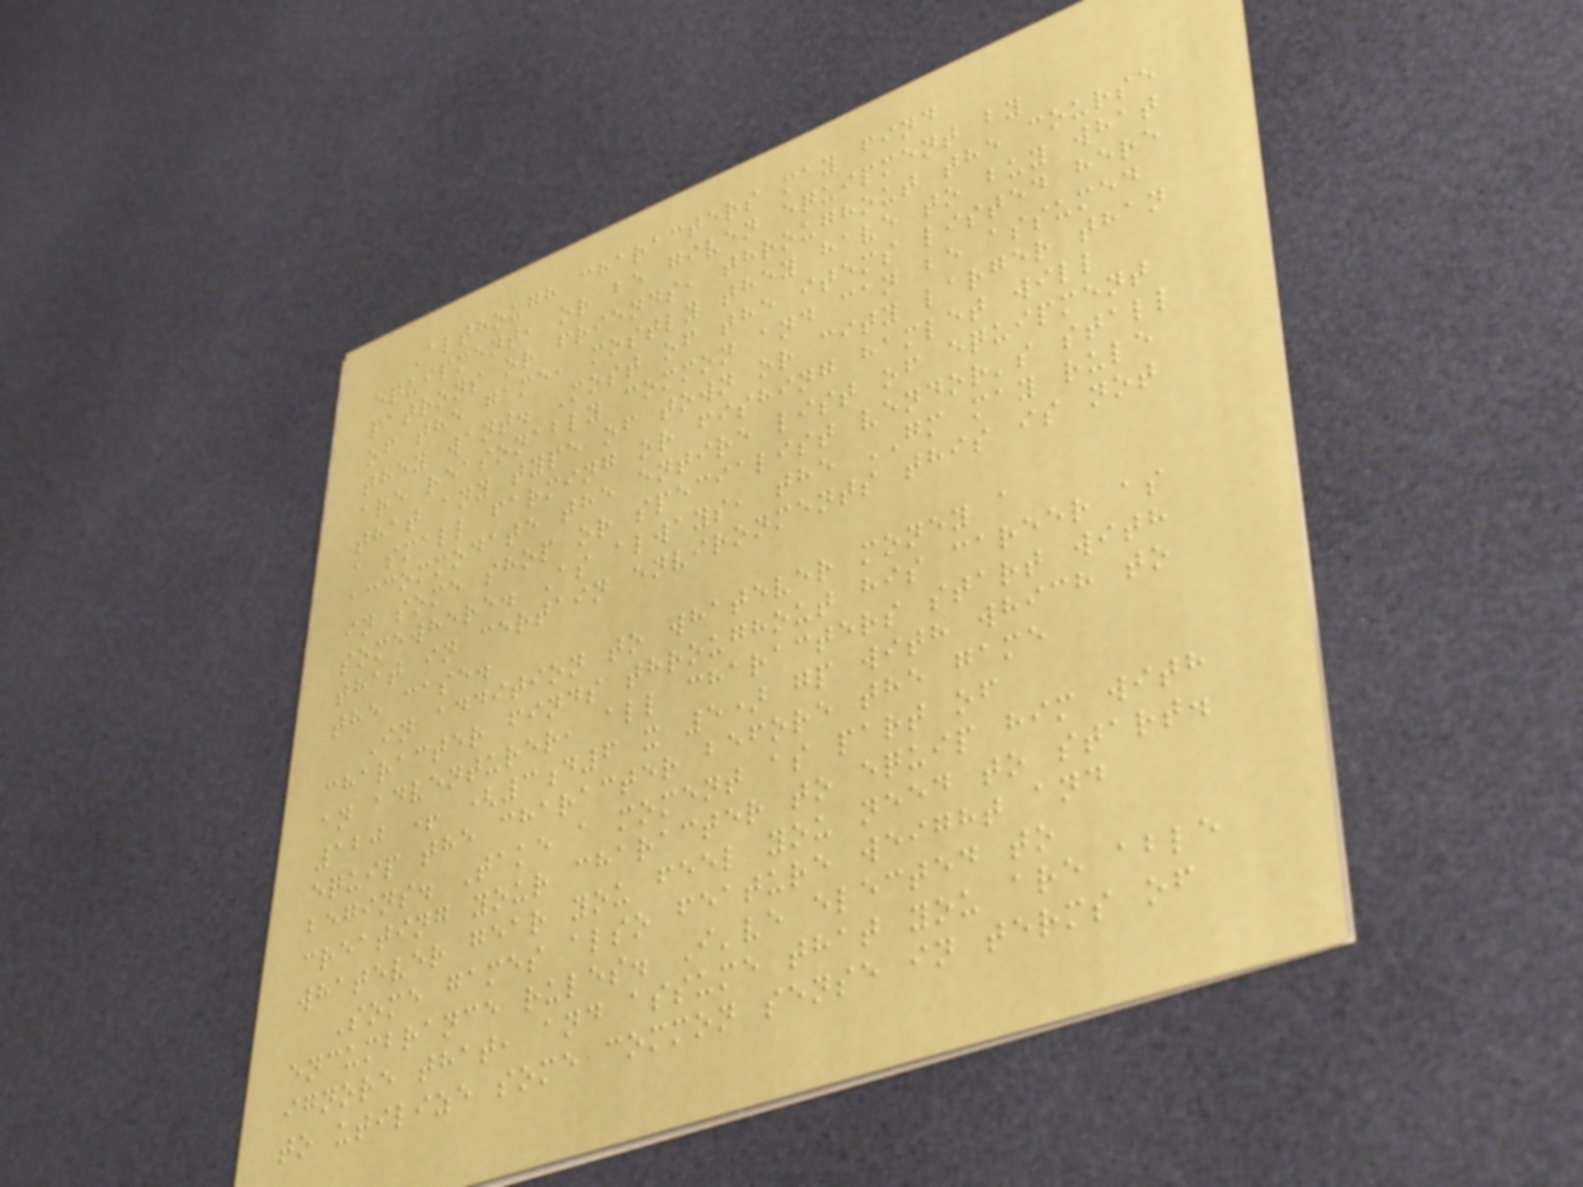Although characters may find
equipment, or be given equipment by
patrons or friends, throughout the course
of the game, mostly they have to buy what
they want. Most of the items listed here
are reasonably common and can be assumed
that any type of town or city larger than
a small farming or fishing hamlet will
accommodate the entire list of equipment
in some shop or specialist vendor's stall
somewhere. As always, the GM may rule
that in certain environments this is not
the case.
In addition to whatever money a
character finds throughout his career as
an adventurer, all characters start with
120 + (3d6 x 5) gp with which to
equip the character before the game
begins. Take a moment as part of
creating your character to equip him with
whatever gear you feel you need to start.
Some games also feature weight and
encumbrance rules. I've elected to
ignore that, and assume that you are able
to utilize some common sense in terms of
